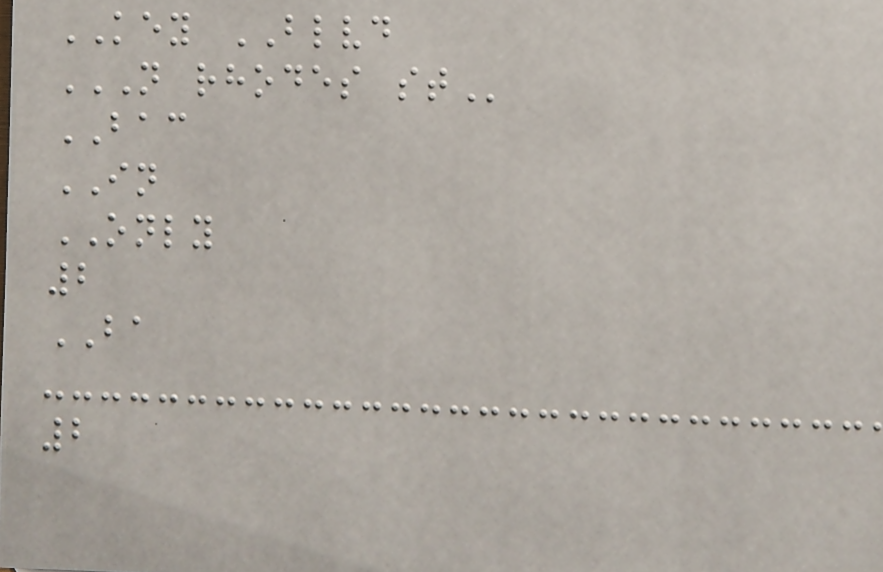KEY BLVD
N RHODES ST
BAC
IN
ONLY
2
BA
2
